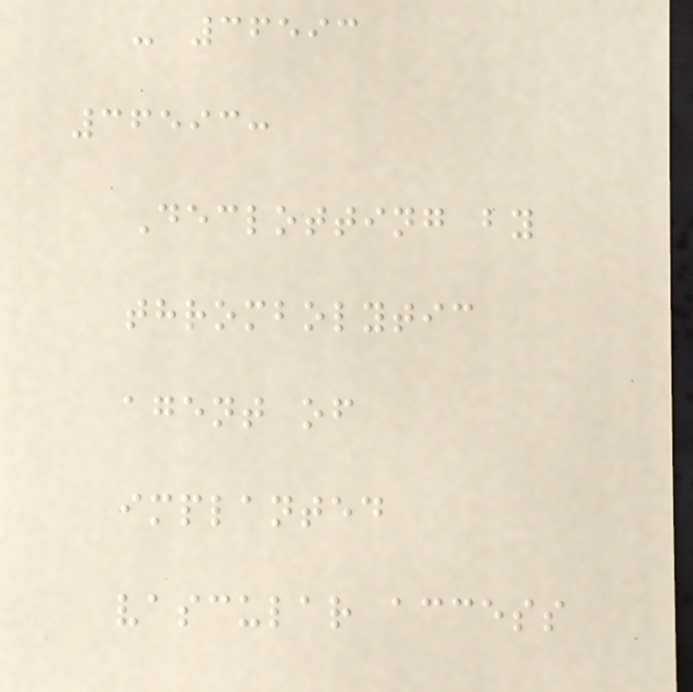- 36593
36593:
Declotting by
thrombolytic
agent of
implanted
vascular access
